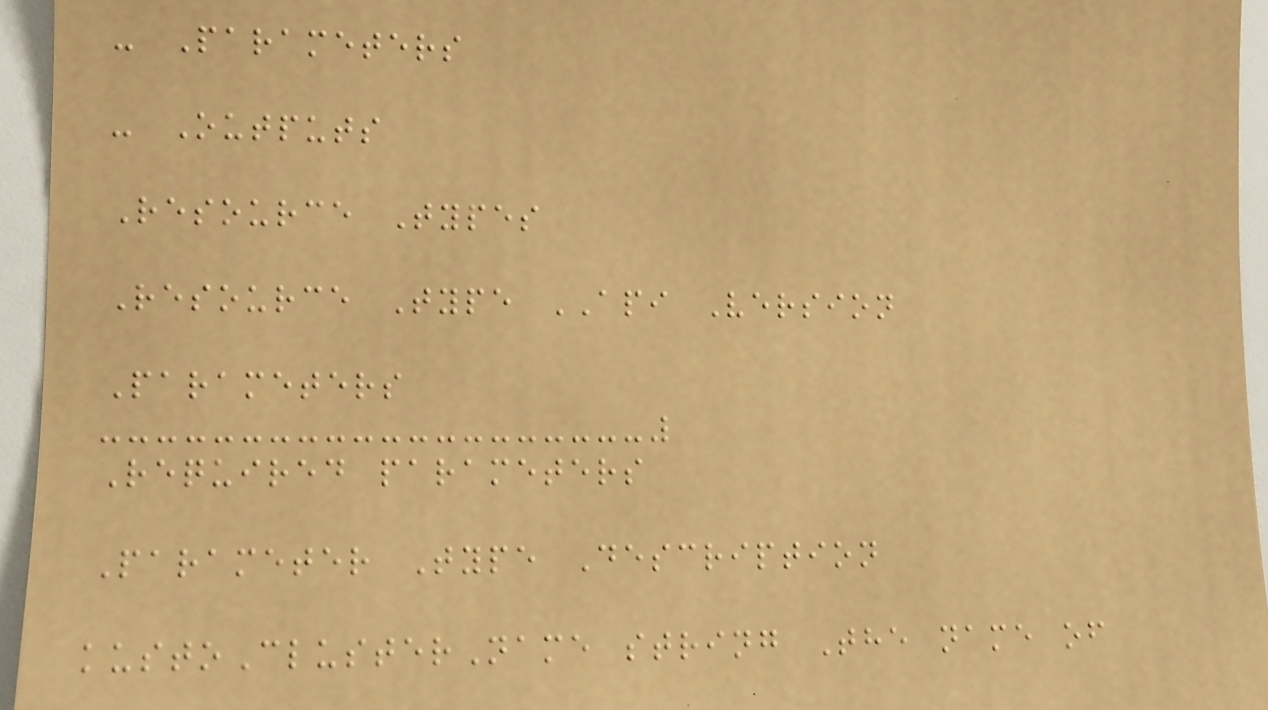- Parameters
- Outputs
Resource Types
Resource Type API Version
Parameters
Required parameters
Parameter Type Description
kustoClusterName string The name of
